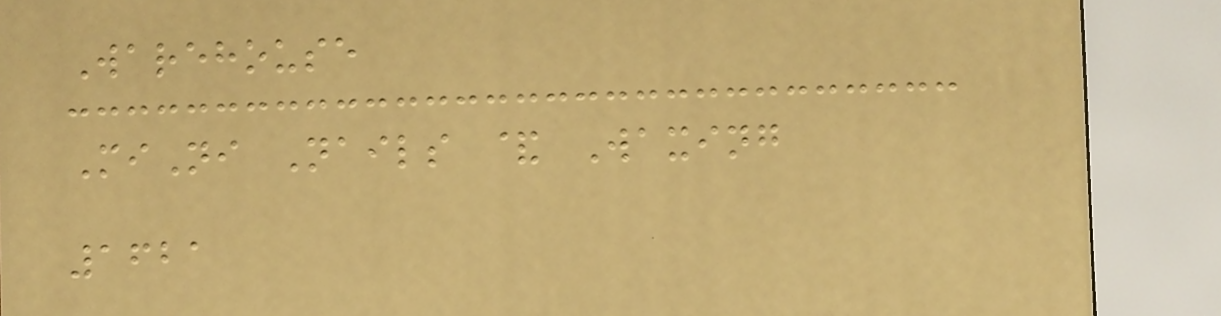Warehouse
MiNi Nails & Waxing
1621
